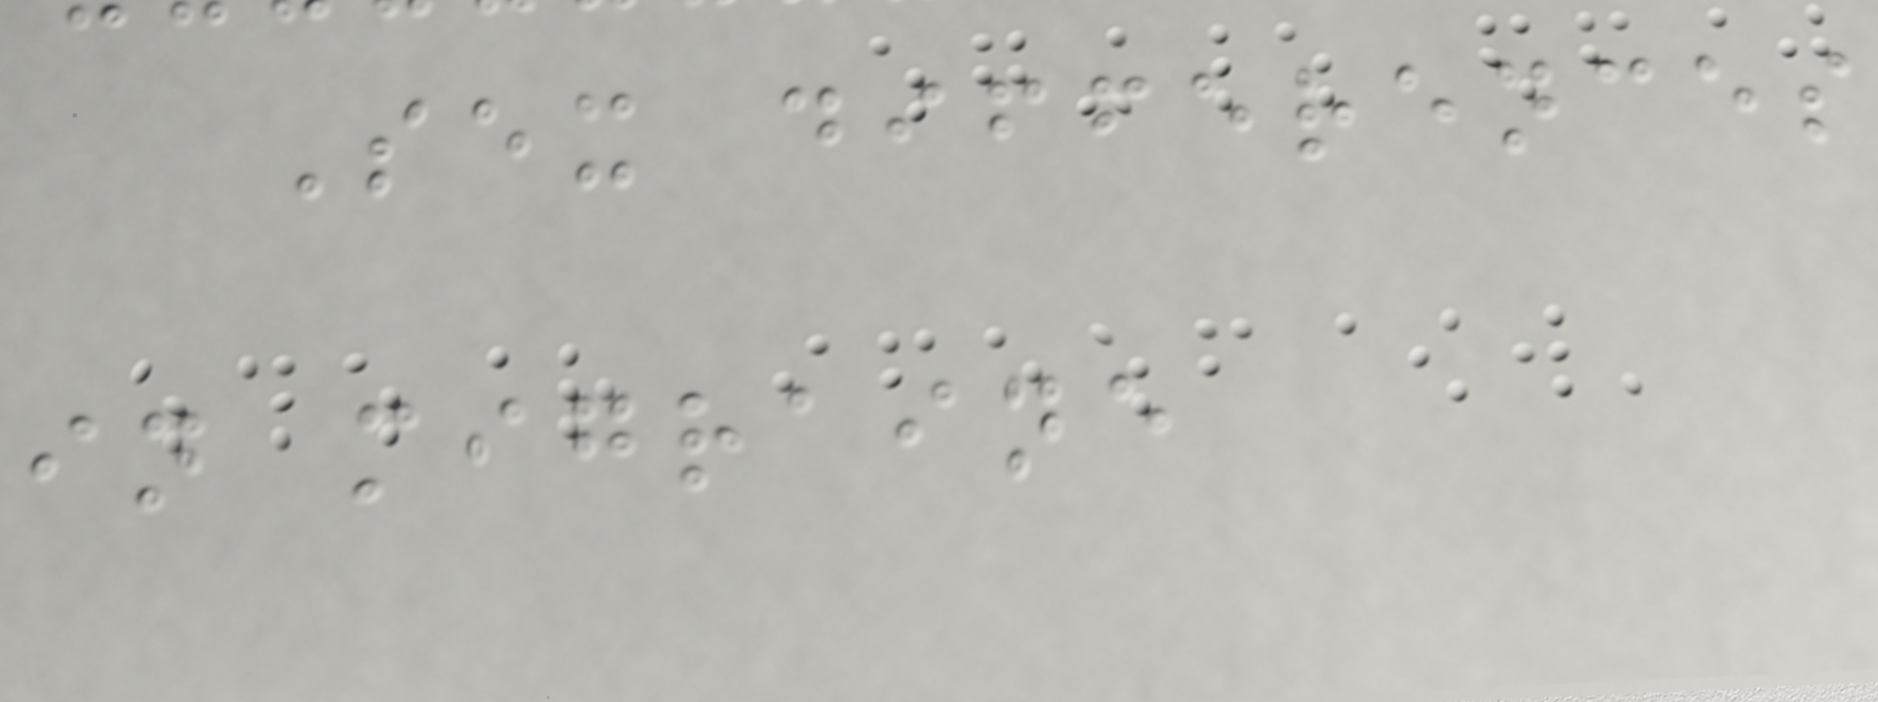Sex differences
in migraine
